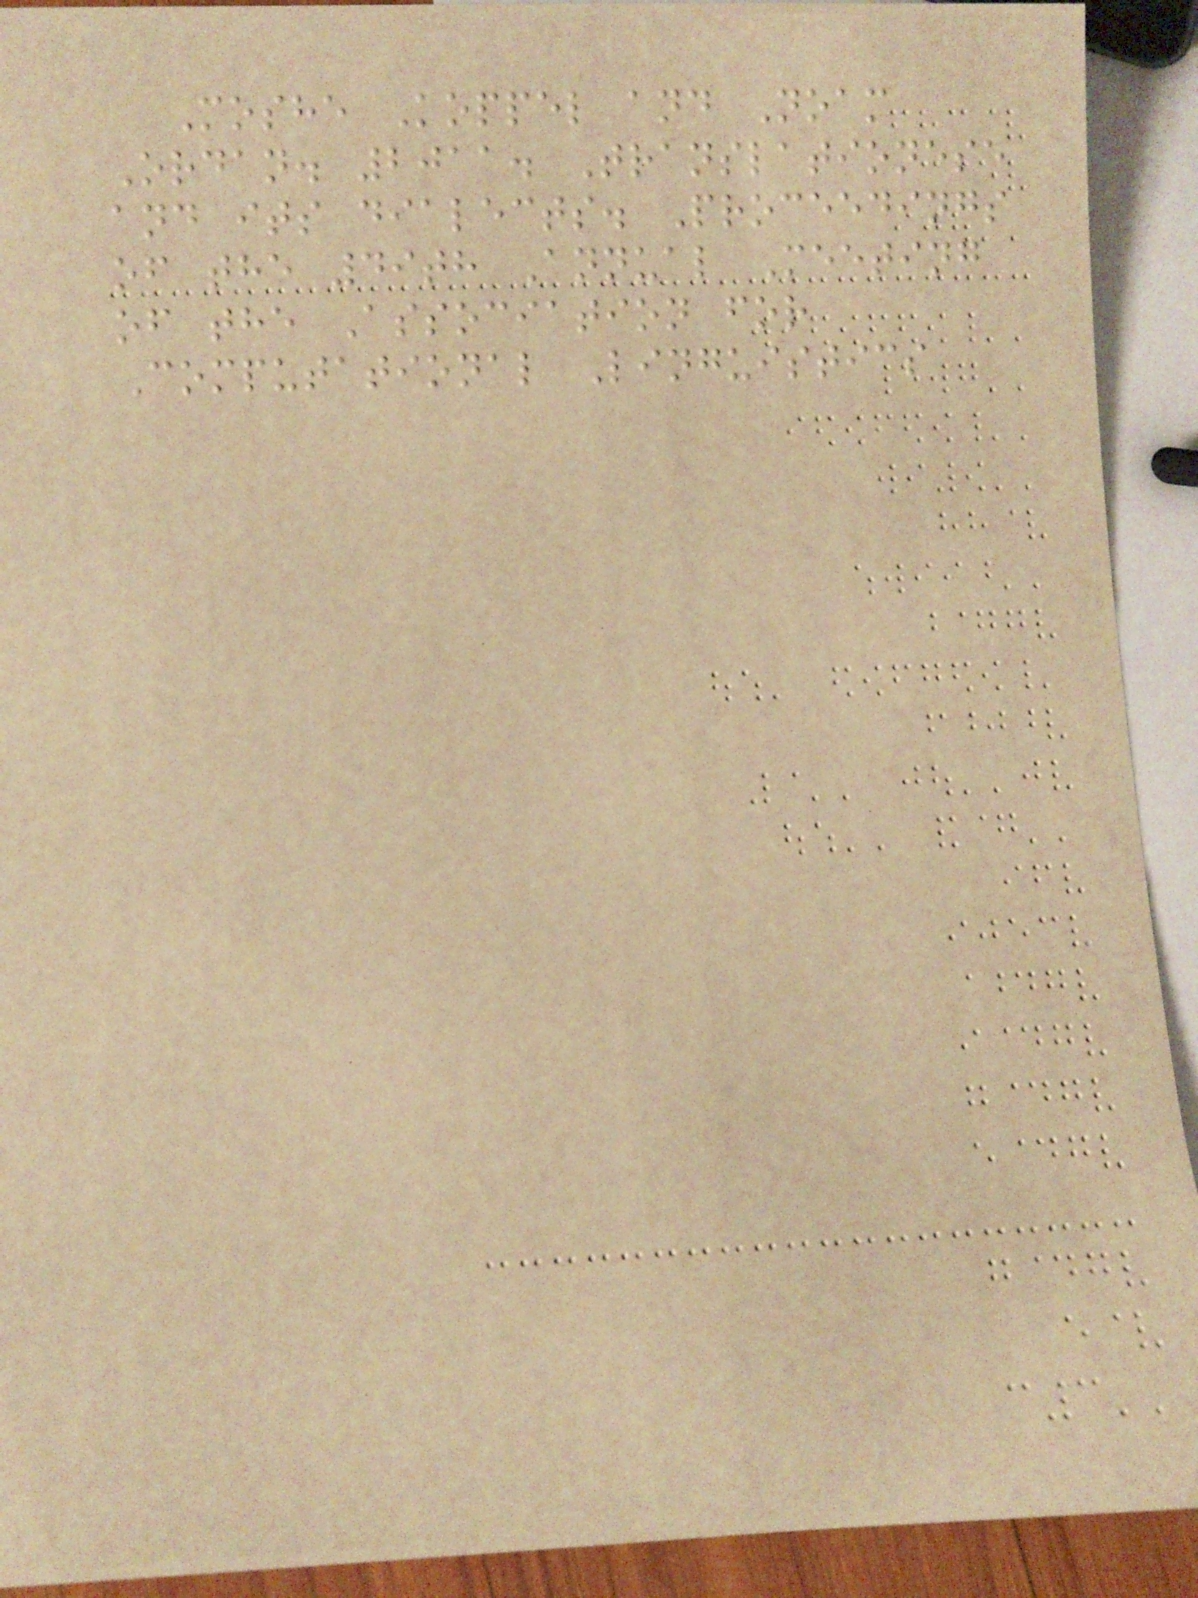Moshe Koppel and Noam
Ordan. 2011. Translationese
and its dialects. Proceedings
of the 49th Annual Meeting
of the Association for
Computational Linguistics
